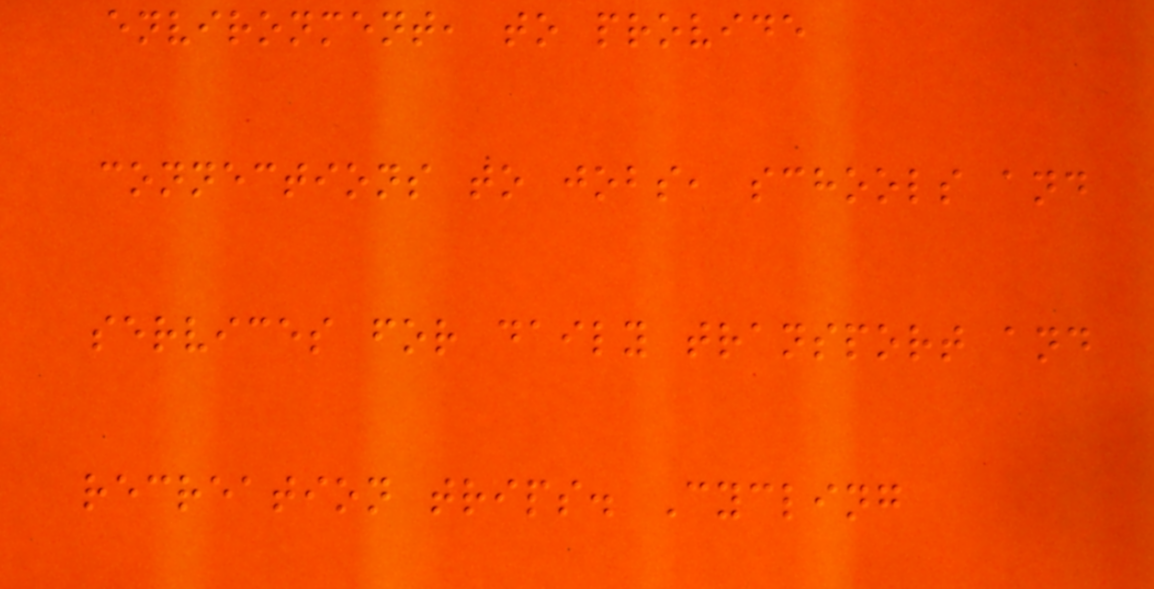environment, to provide
connections to jobs, schools and
services for daily transport and
recreation trips. Cycling
